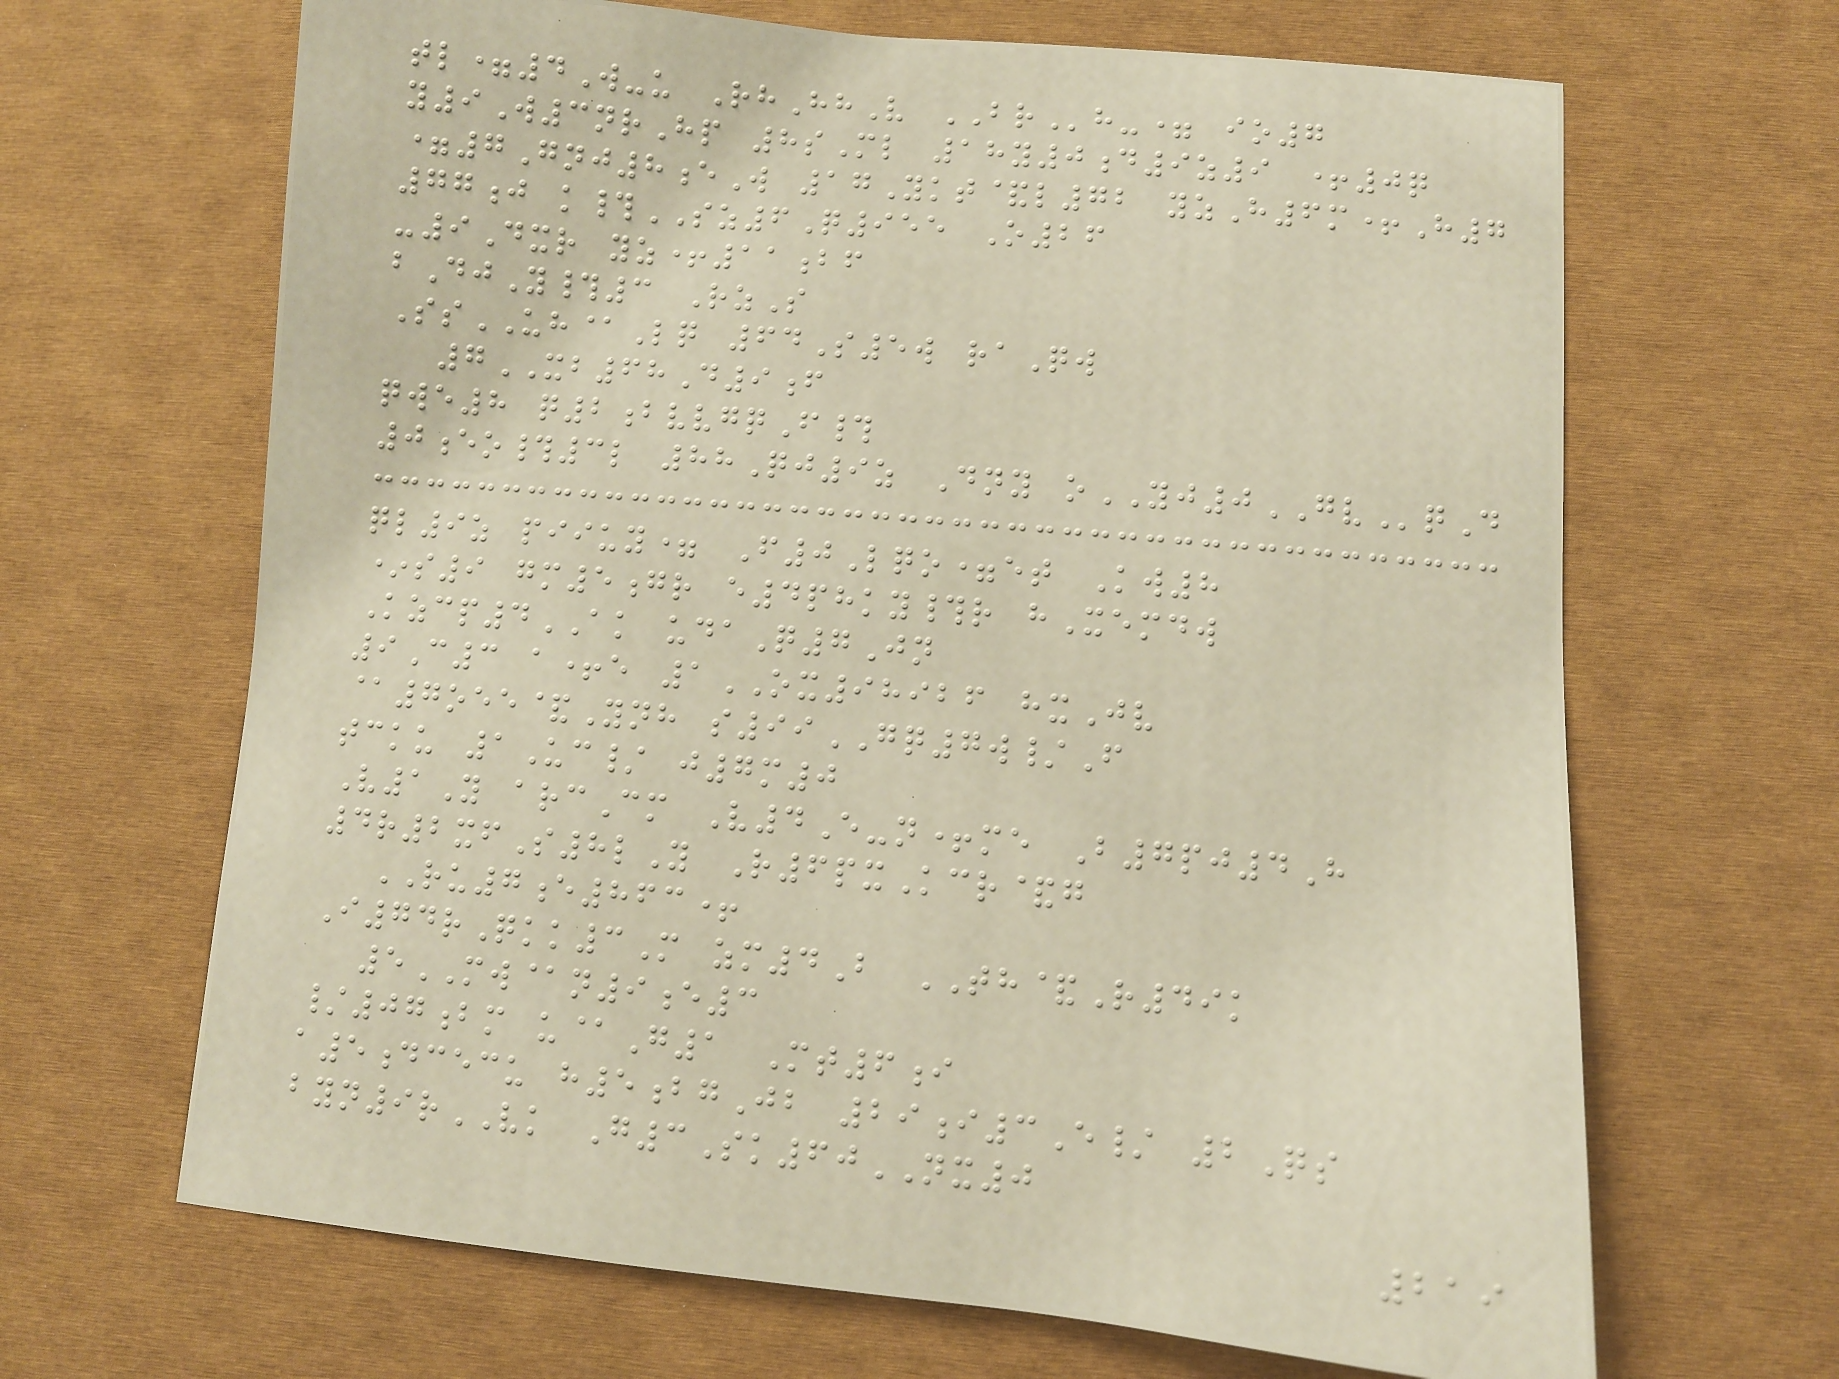tl=4W-u RhHhV BRh-= io7
y9W3nrHp 8sMl 18y0d9z9 +0q
=7Gnj8eW 17Ykt&l72 yzH6m+H7
77j k#SZ6Q955 O26
-9Dxr yz+11bf
bDjY#3 RzS
SsUH@Lq 64S5w raQw
7XB68D9f
qwe8 q2bvvgqF#
0eo#3l 88Qj9z Dny oYJ0GVqD
ql9z piiuy= F0Lqo=et Kw8
*s9 gm5gr e4phky#r hXemdw
Kzcp4AK udaQ7Jn
9C3 a+e 1OX98926 hxJv
@7oee&Ynh s99GQ7w/F
tcku 1Uc/ j7m0
V1Y arcCm V4E-n+me B7pj4H
4r2xfS8lY R6pxKcr&g
RU7e863+
I74rQkk3M zm4B TH&R49k
5MW@n9e3
/07bm u@G1 Mt6i
a5dcecu h5bgJb 29i3E/ 2Qs
byn9rVK G3Sk60NX0
219
